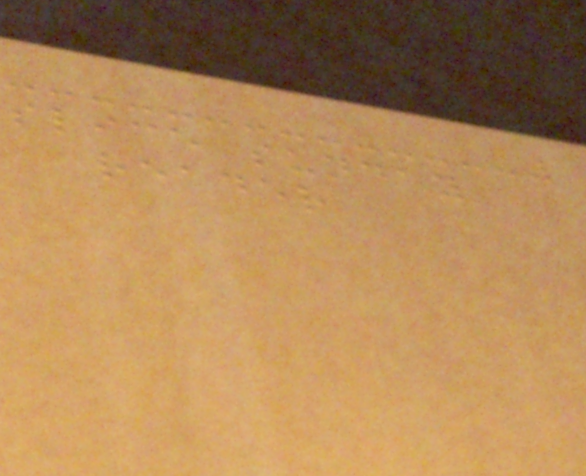slice sunday
reader
